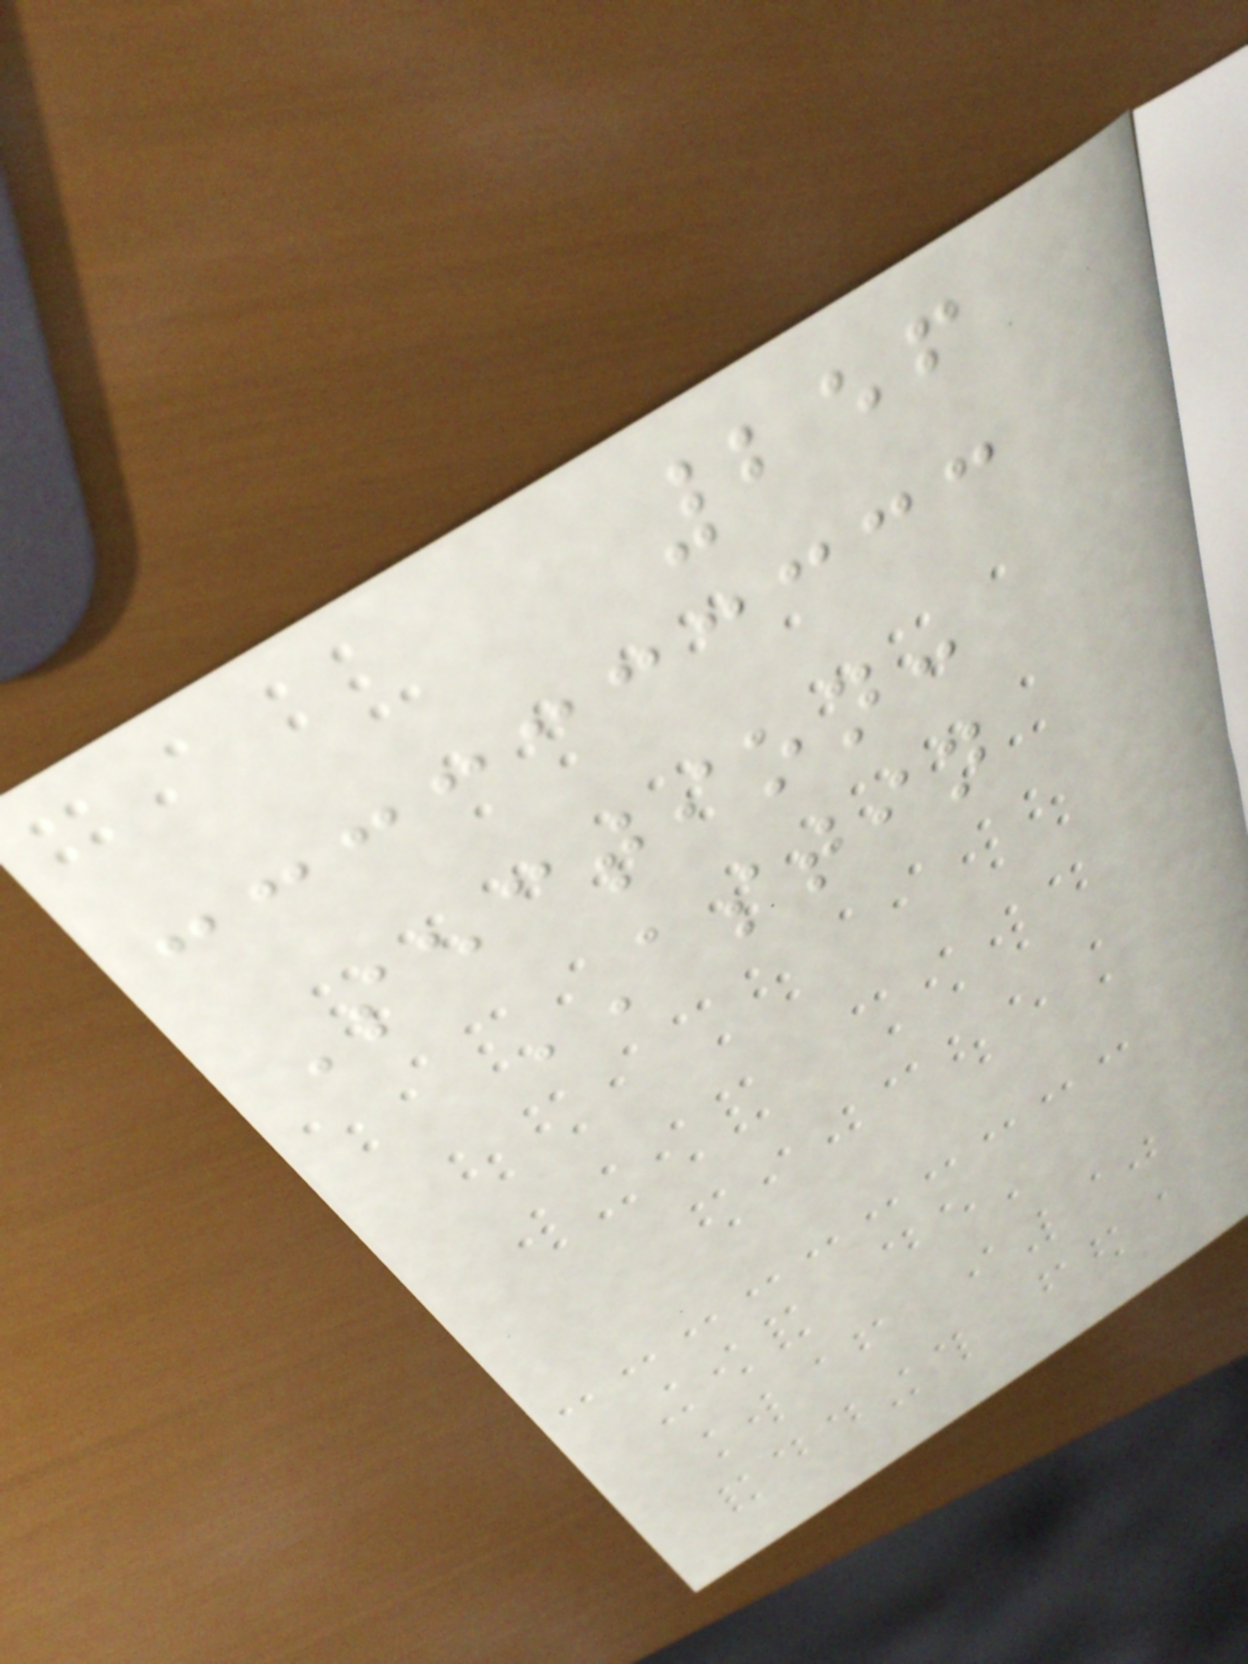256
Section:
ASTIN
